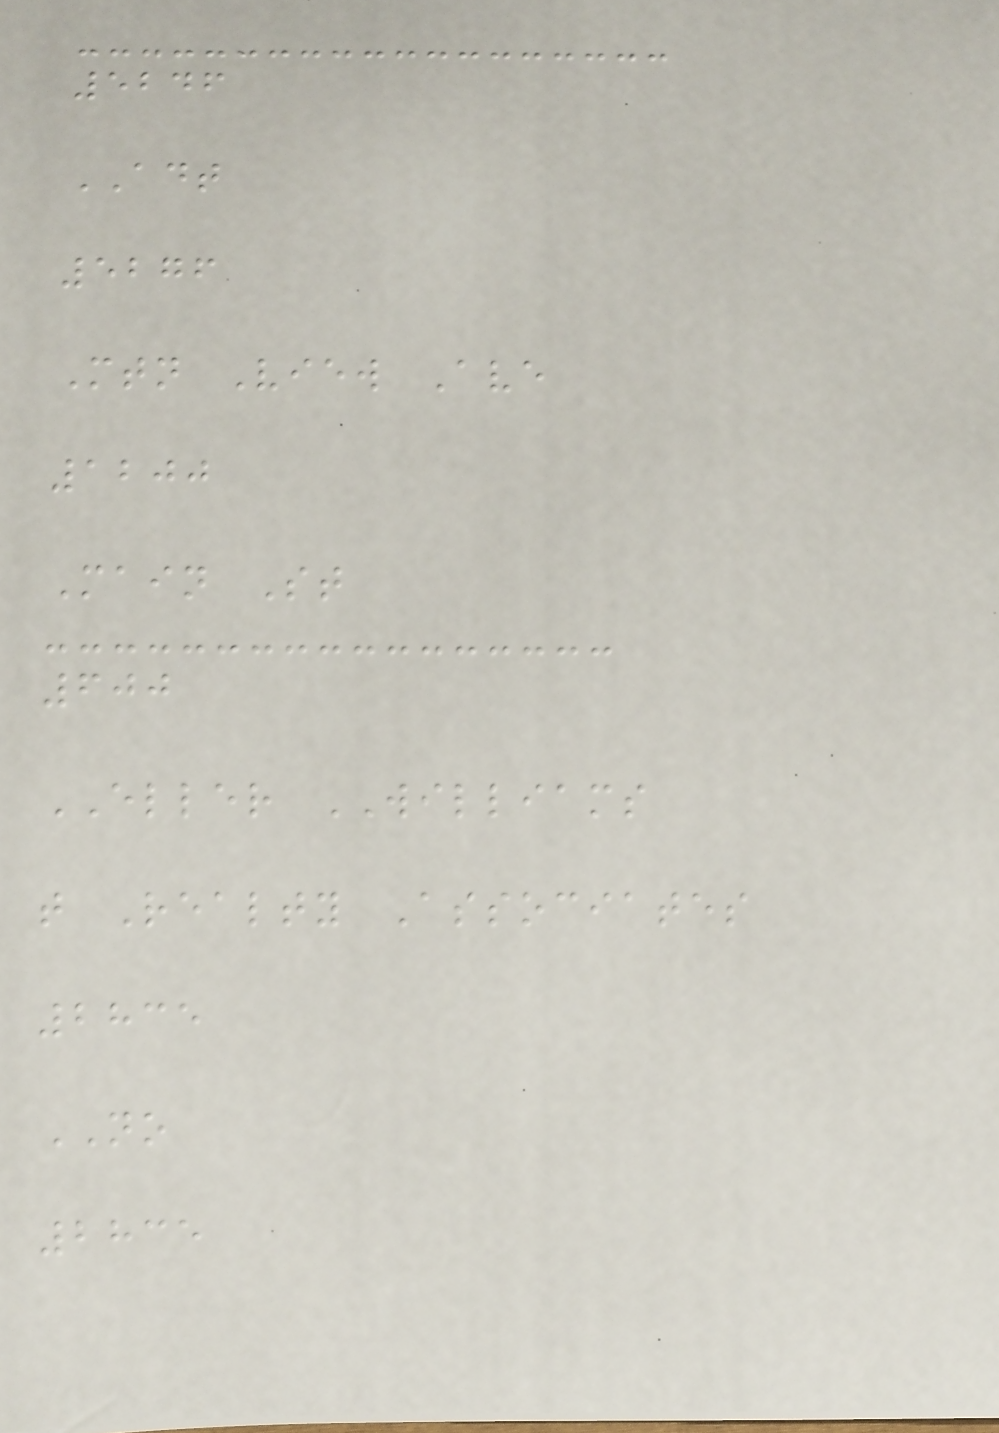5246
ADT
5276
Mtn View Ave
1200
Main St
600
ELLER WILLIAMS
t Realty Associates
2835
NO
2835
